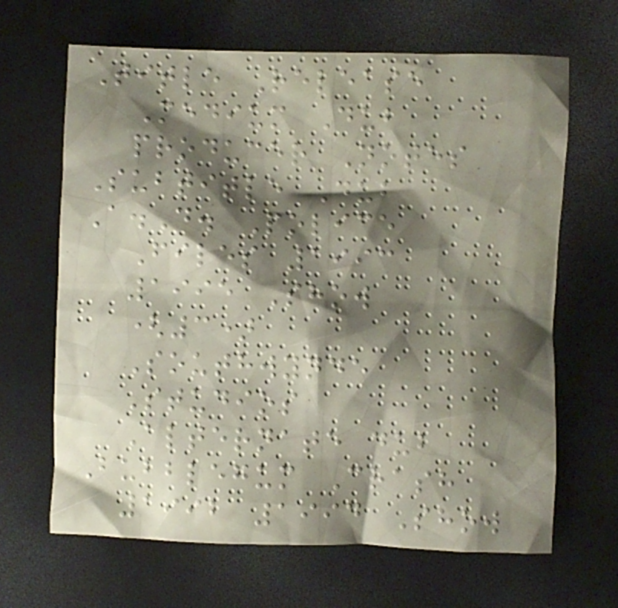Title Release
Medium Dub
producer Notes
Subtitle Dub
A.D. Police
Files 1993
1995 Show
(3)
Southwynde
Studios
Alternate dub
Bubblegum Crash
1992 1994 Show
